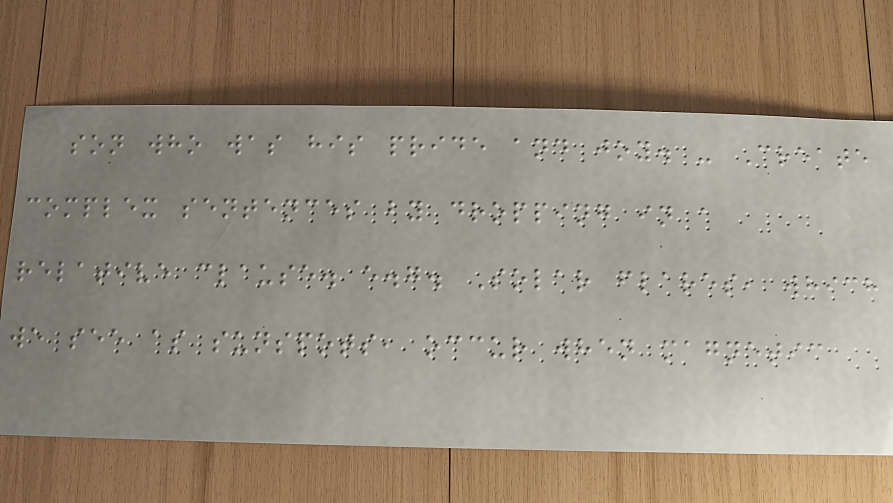son who was his pride and joy. - Create
complex sentences by dropping in a
relative clause. e.g. Solar flares, which
we see as sunspots, occur when magnetic
